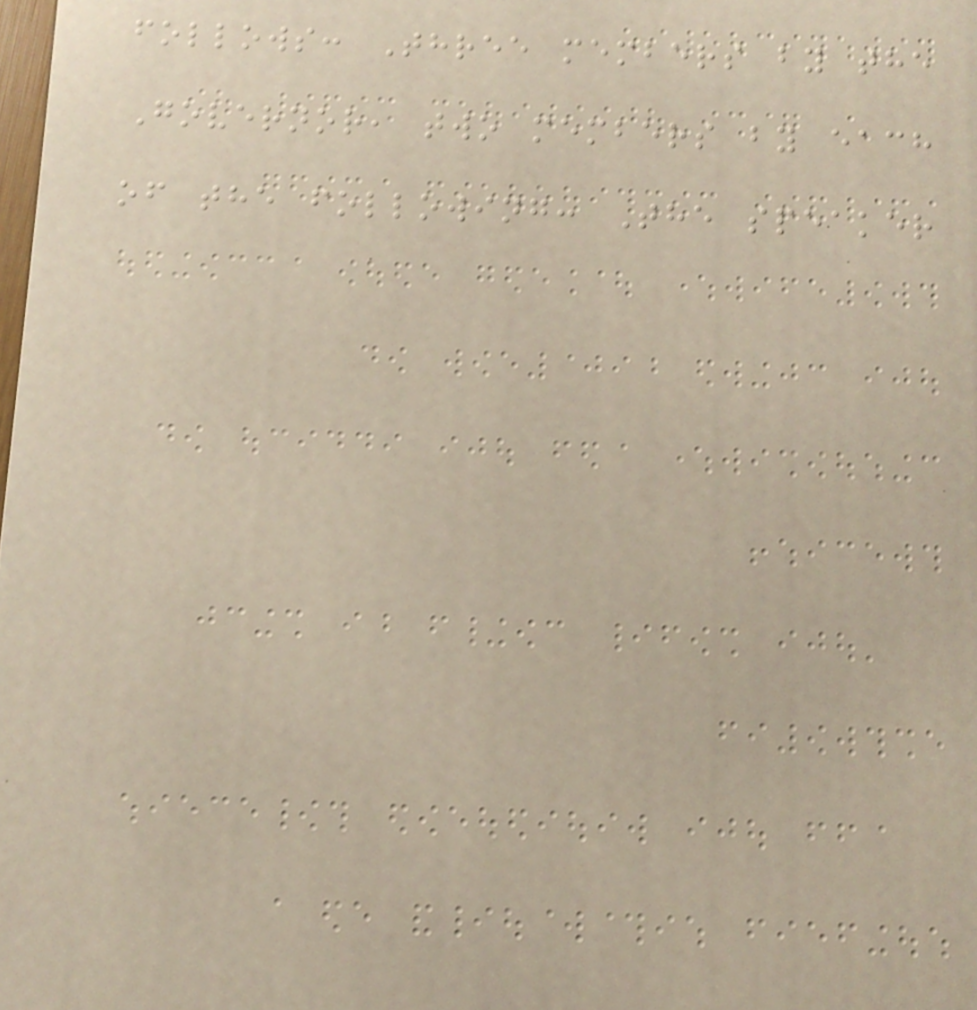follows: Three members by the
Governor, two members by each
of the following: The speaker
